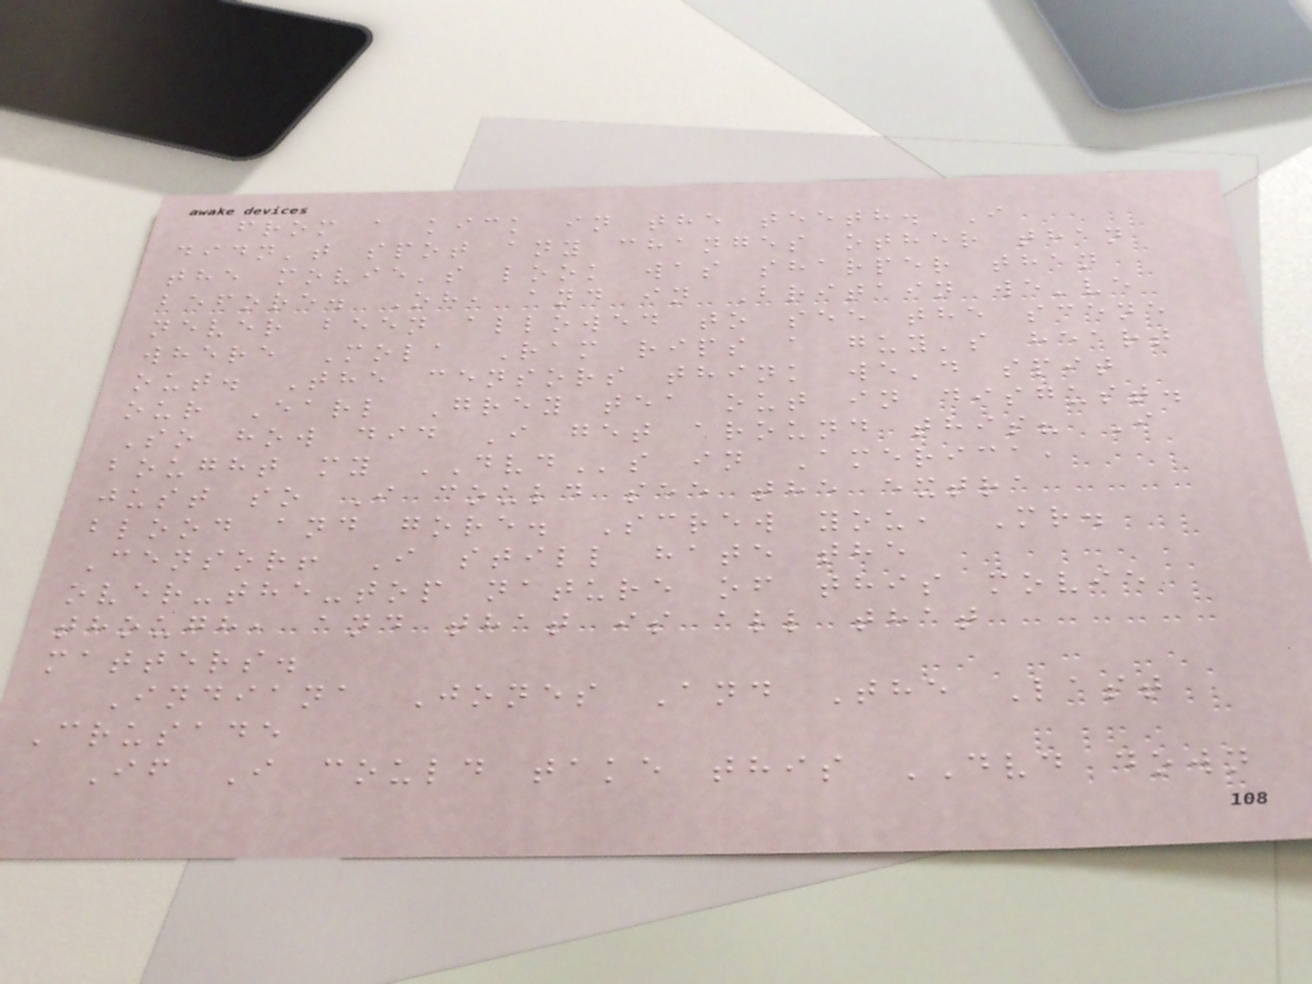from a kick in the teeth. I
didn't spot any changes other than
the movie's look was sharper than
before. Oh, and in Britain we've
never been allowed to see the scene
where Mola Ram rips a guy's heart
out. The censors think we'd spit
our Earl Grey tea out in disgust.
So how did I get around this? I
bought my DVDs in America,
just so I could see the extra
blood and gore. Screw you, Mr.
Censor! I still hate the
over-the-top nature of this movie
though, and that is all that
matters.
Indiana Jones And The Last
Crusade
If I could take this DVD down
